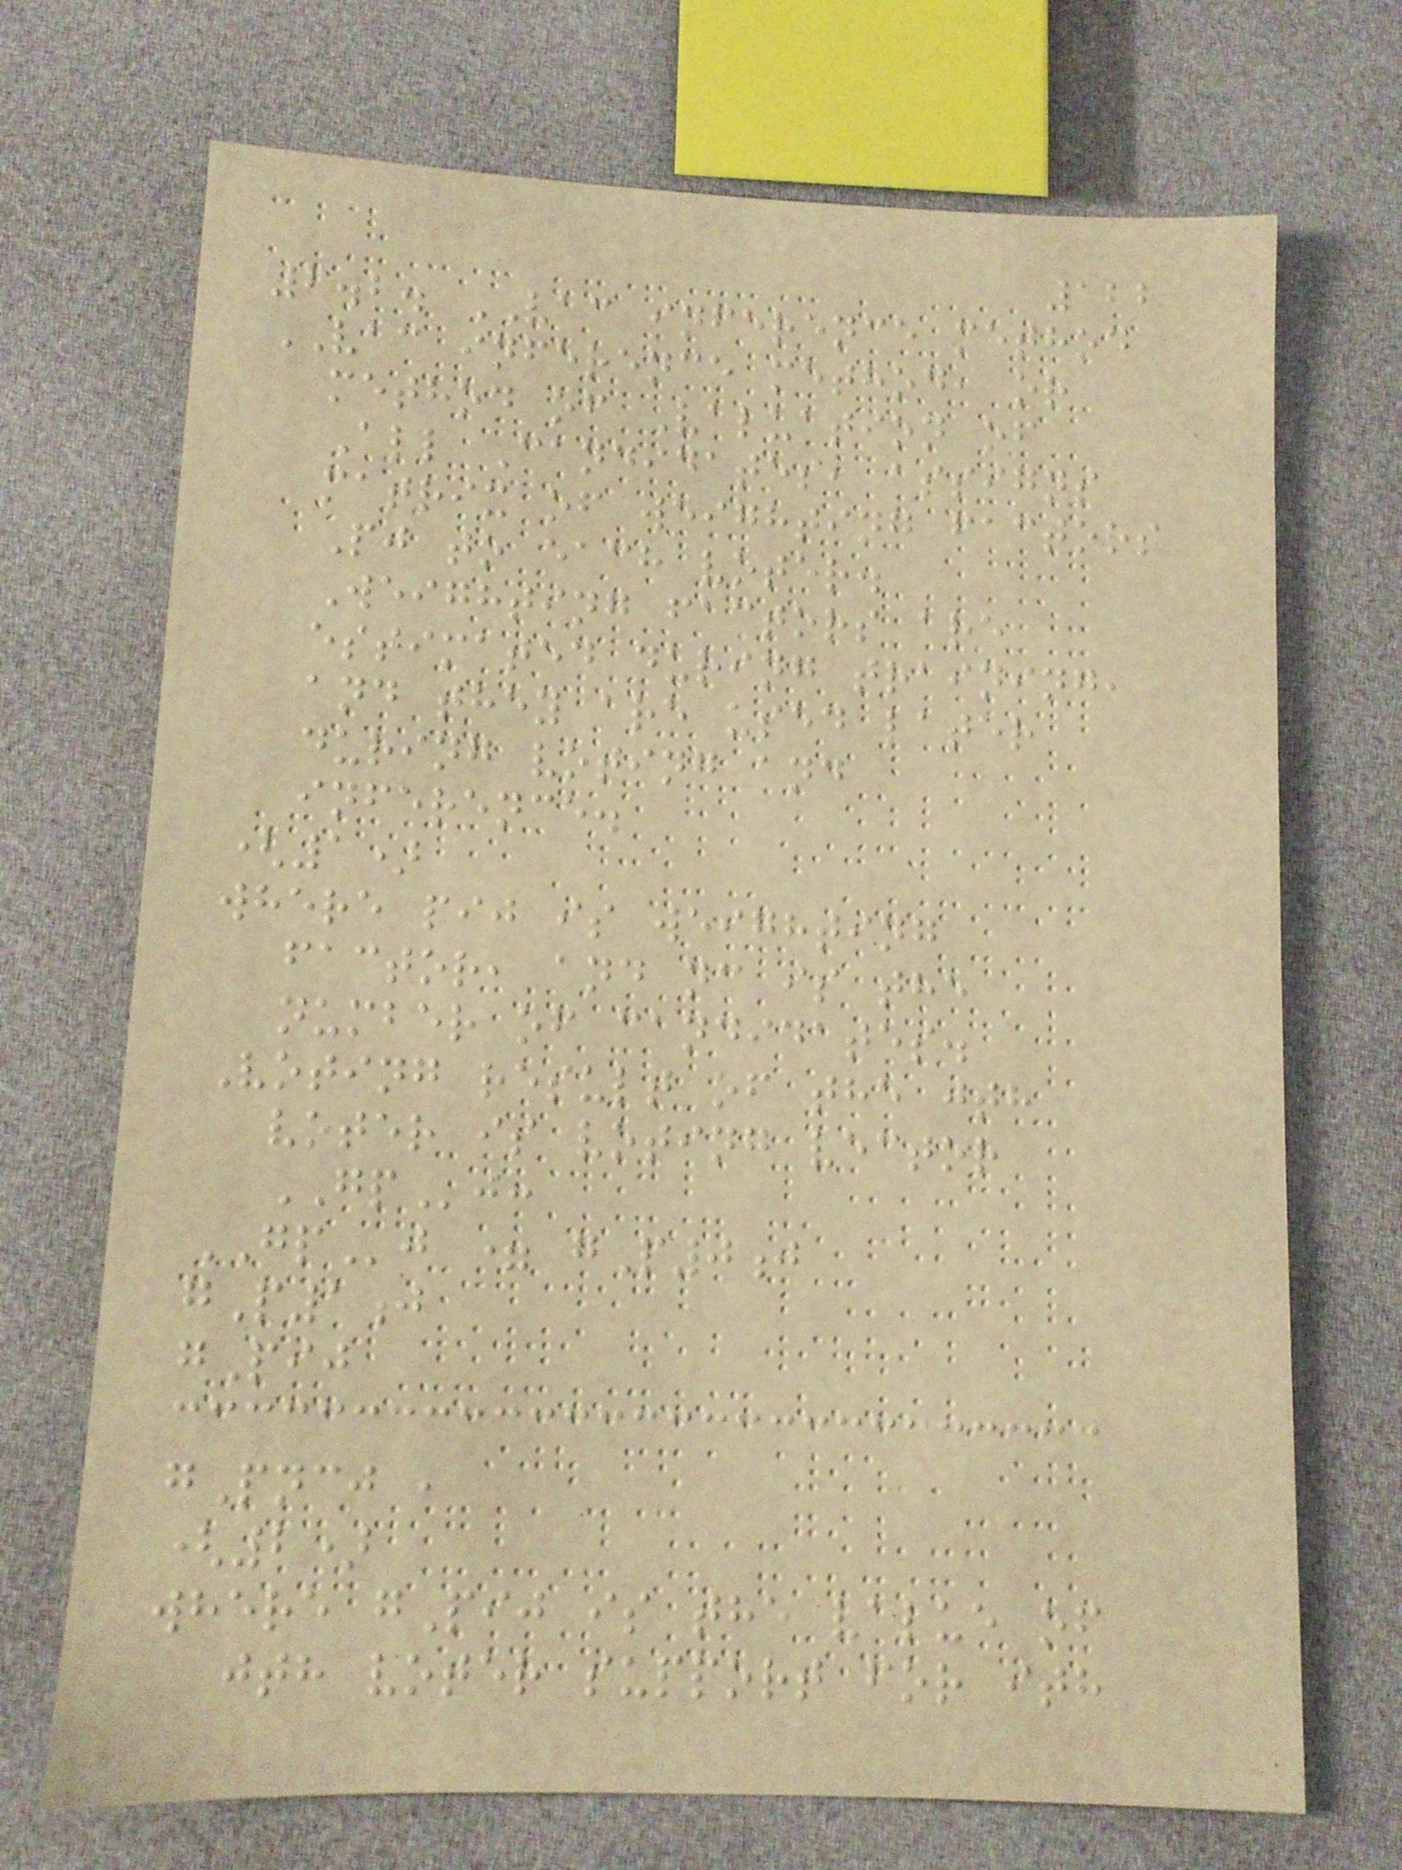122
6.2. VAC inference method
VAC inference method, or
method of Valuation of
All Candidates, assigns
matrix of weighting factors
Pj to each voter.
Weighting factors are
estimated during training,
and they are used later
during voting and
inference.
(1)
where pij is weighting
factor, and nc is the
number of candidates.
Voting result of the jth
voter is voting vector
GPj:
GPj = gP0j
gP1j
gPij
gPncj ,
(2)
where gPij is the value of
jth voter support for ith
